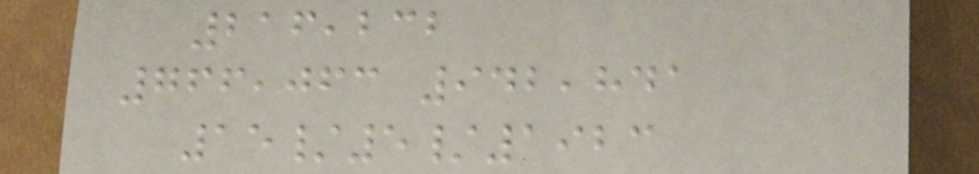216,232
766,063 942,841
15/5/1923
